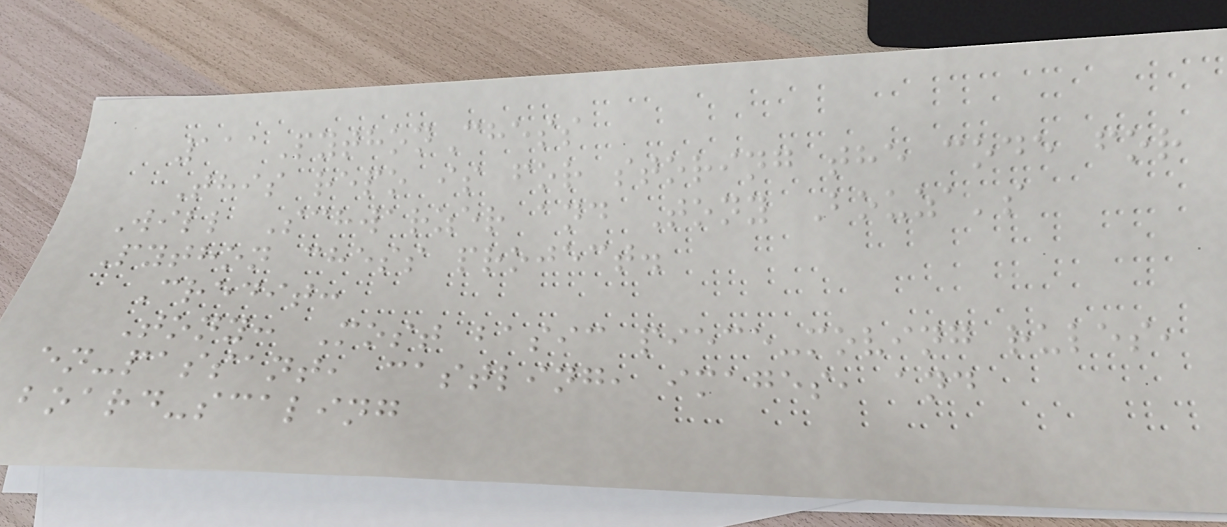111PythonChess
This repo is for storing the code for
Will Schwarzer and Tony Bouza's
Python chess project.
Credit:
Tony: Most basic piece-moving rules,
en-passant, castling, images, and
board-scaling
